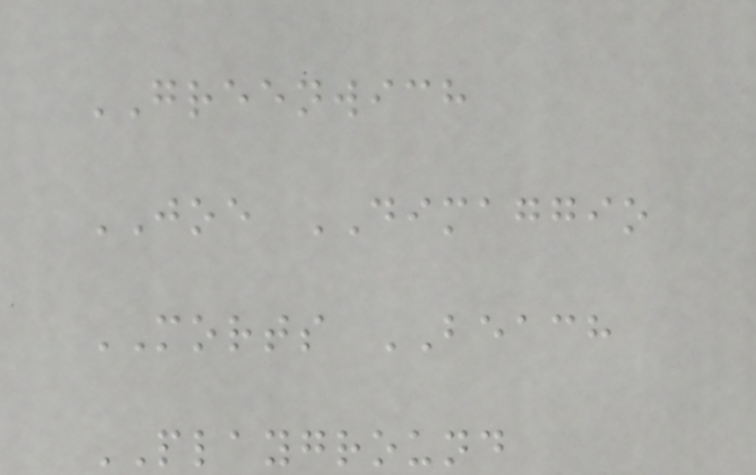GREENWICH
JOE DIMAGGIO
MORTS BEACH
PLAYGROUND
